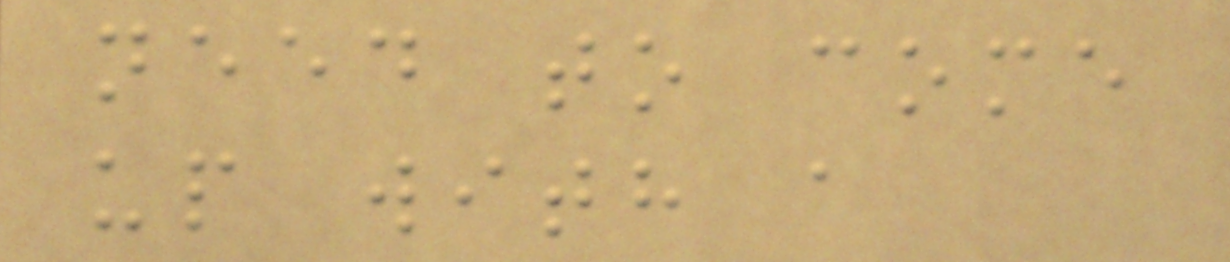need to come
up with a
